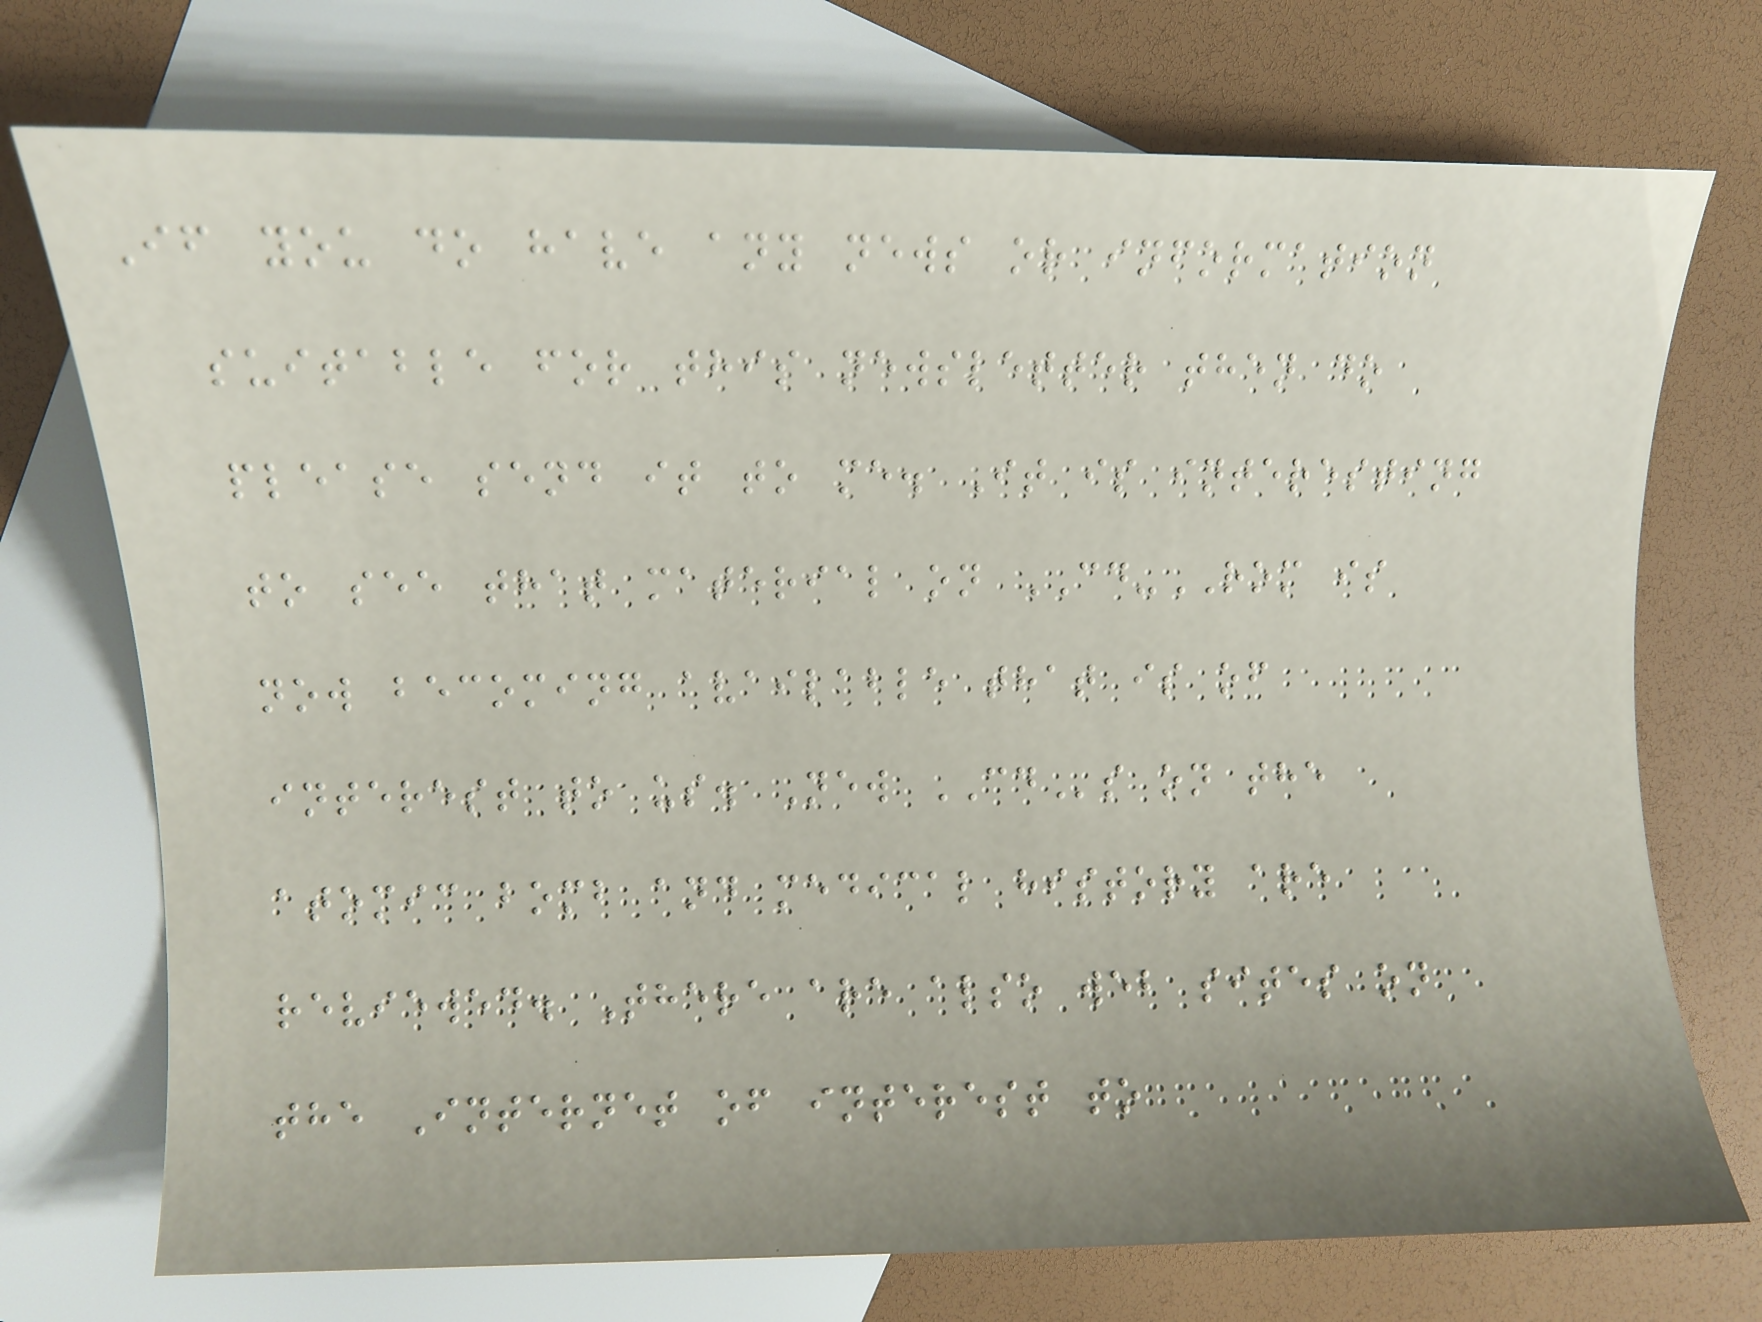If you do have any news or information
suitable for this newsletter then do
please send it to me. It is interesting
to see that material on CD-ROM is
now becoming available that is of
interest to us. New CDs on the
atomic bomb and medical history are
reviewed. There are also web sites on
the Internet of interest to
